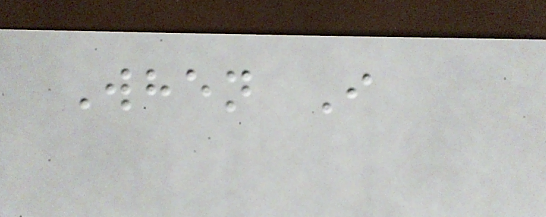When I
